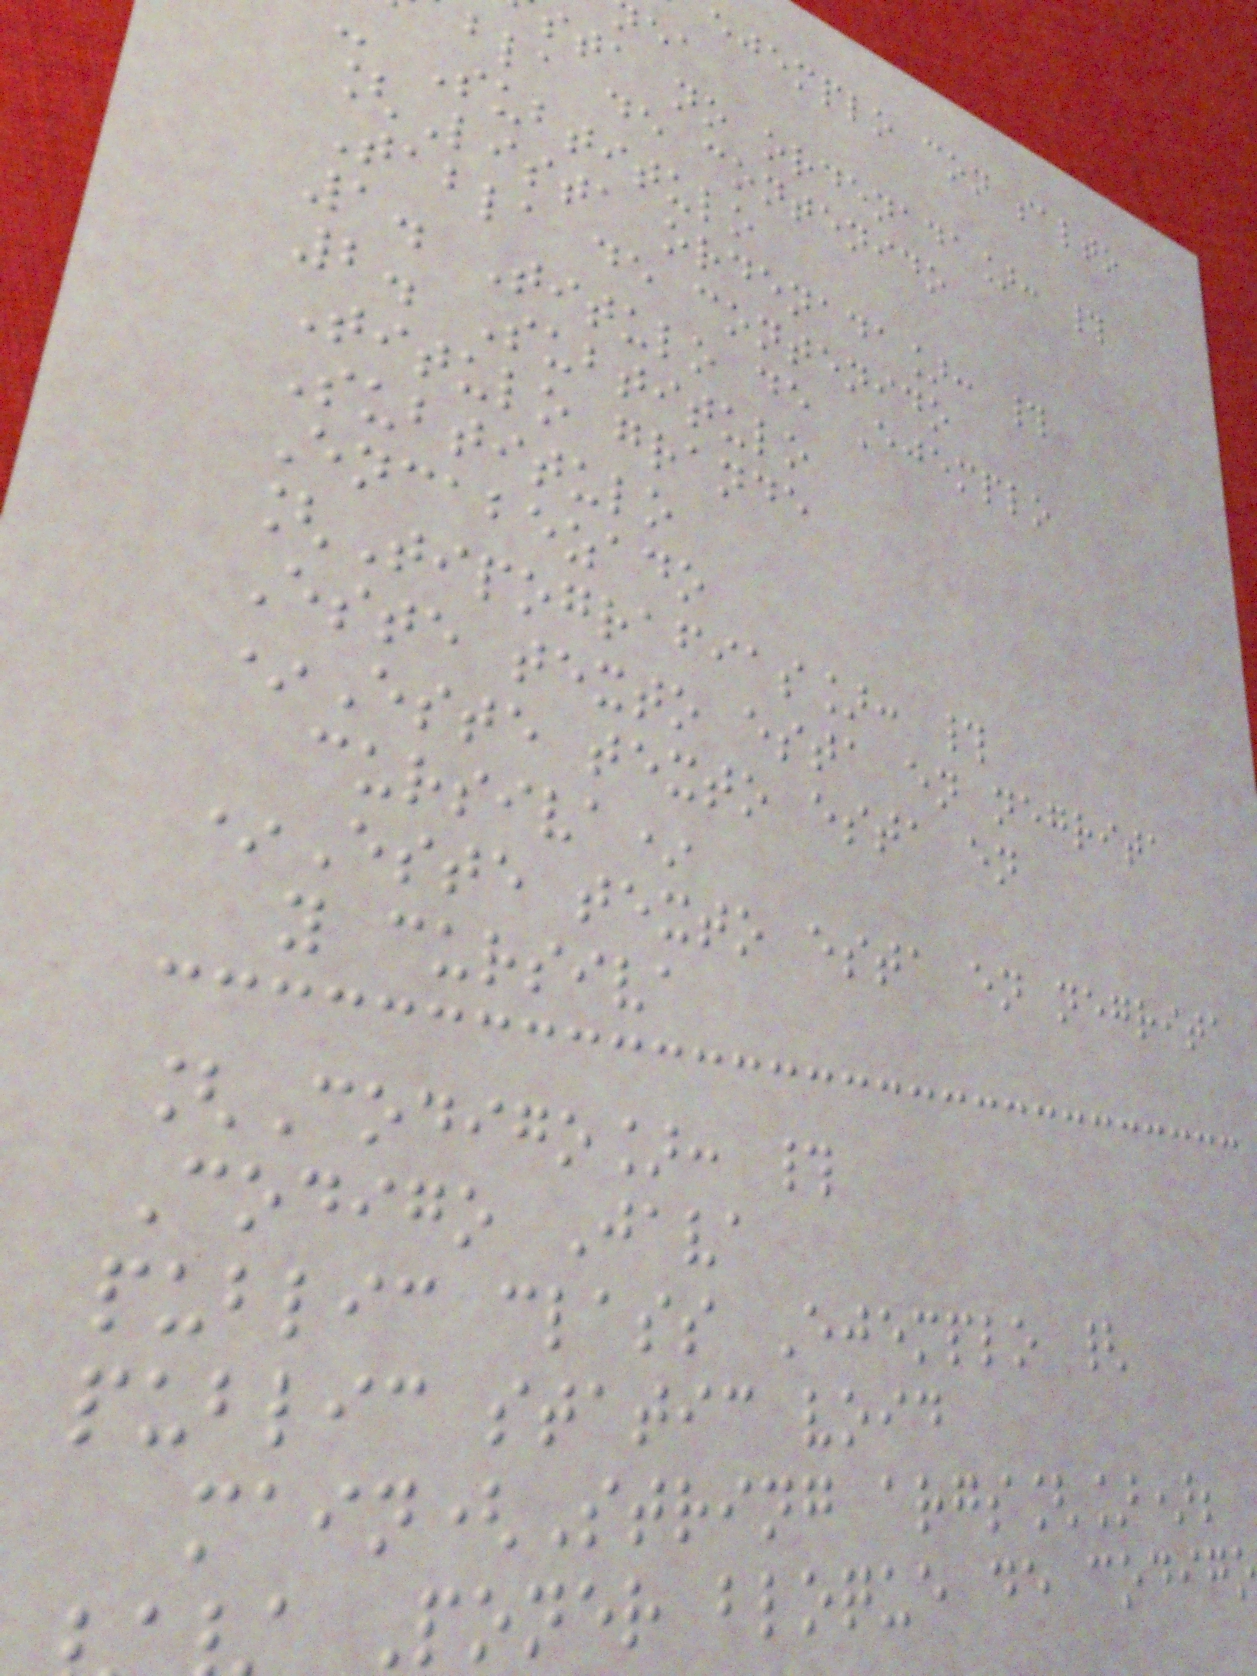ejemplo con salto
sta no ordenada]: #
bla de contenido
Subtitulo
[Lista ordenada]: #
Tabla de contenido
1. Titulo de Ejemplo
2. Subtitulo
Titulo grande
Subtitulo
Encabezado
[Tipografias]: #
Este texto esta en negrita
*Este texto esta en
cursiva*
*Este texto esta en negrita
y cursiva
[Codigo]: #
Codigo Java
public class Ejemplo {
public static void
main(String args[]);
Poner bloque de codig
